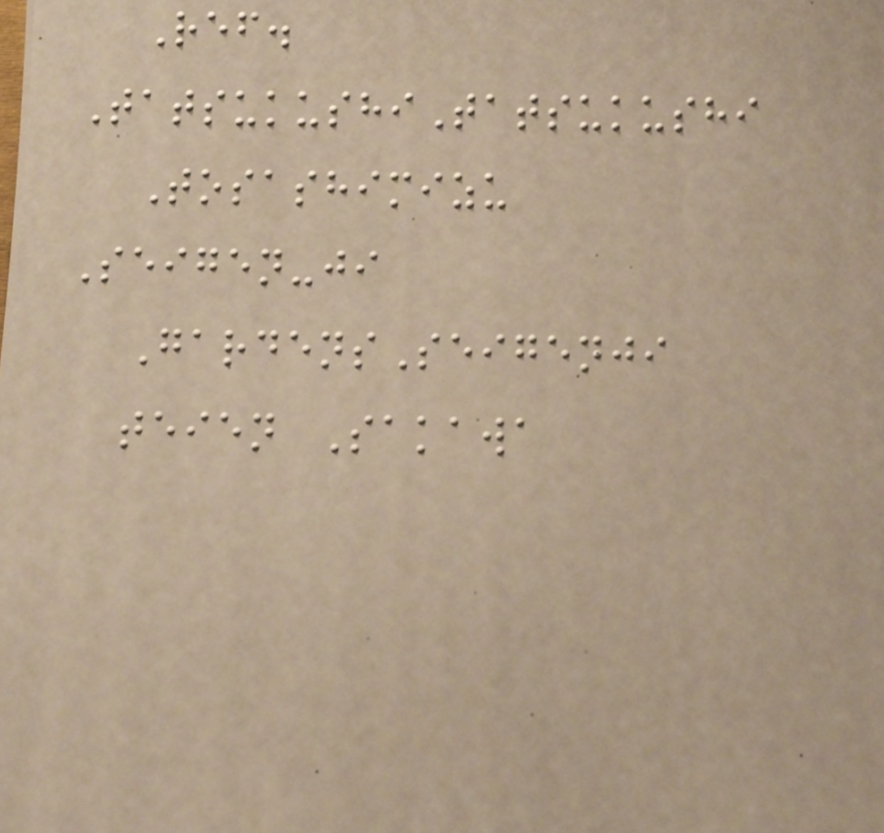Ref.
TatsukushiTatsukushi
Tosashimizu
Seigen-ji
GardensSeigenji
teien Sakawa
